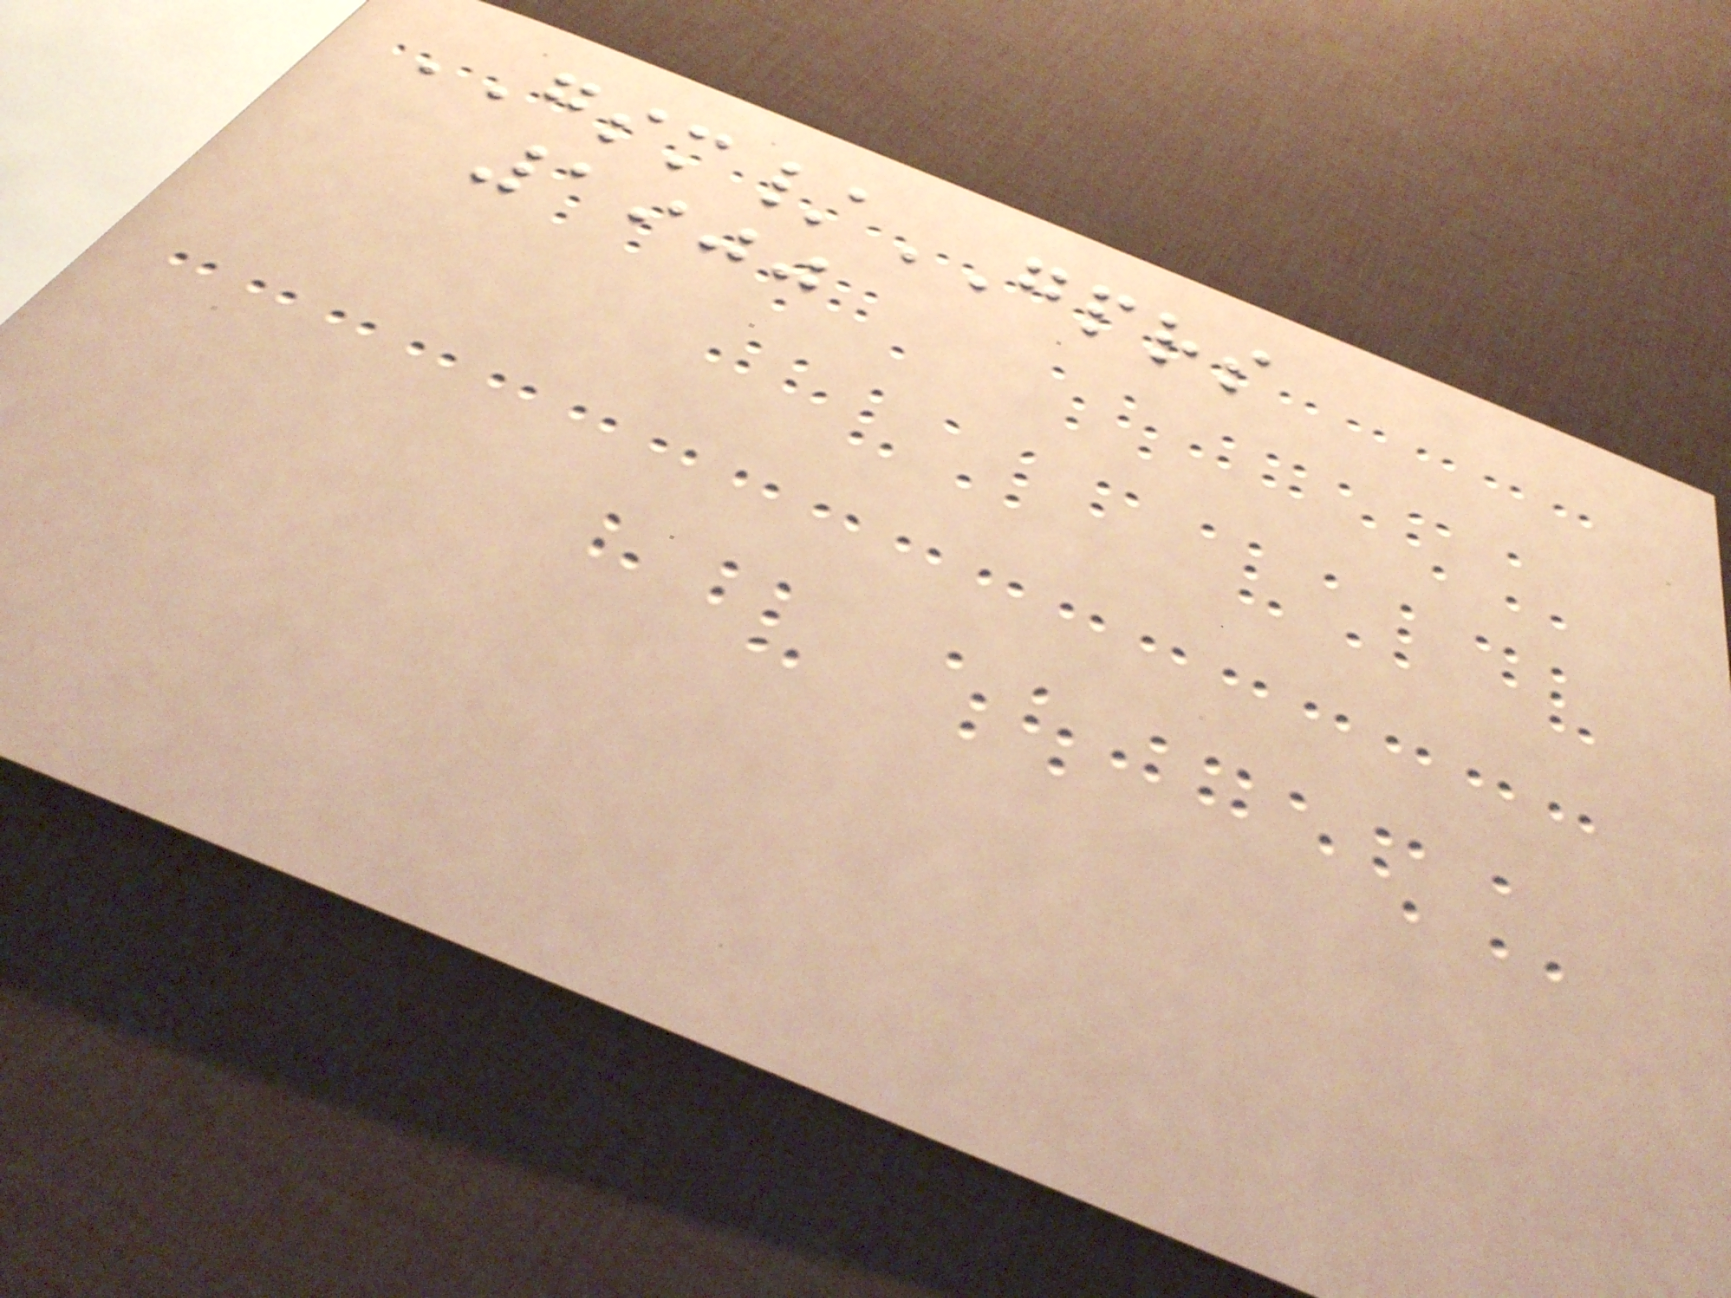GSM/GPRS
1900
